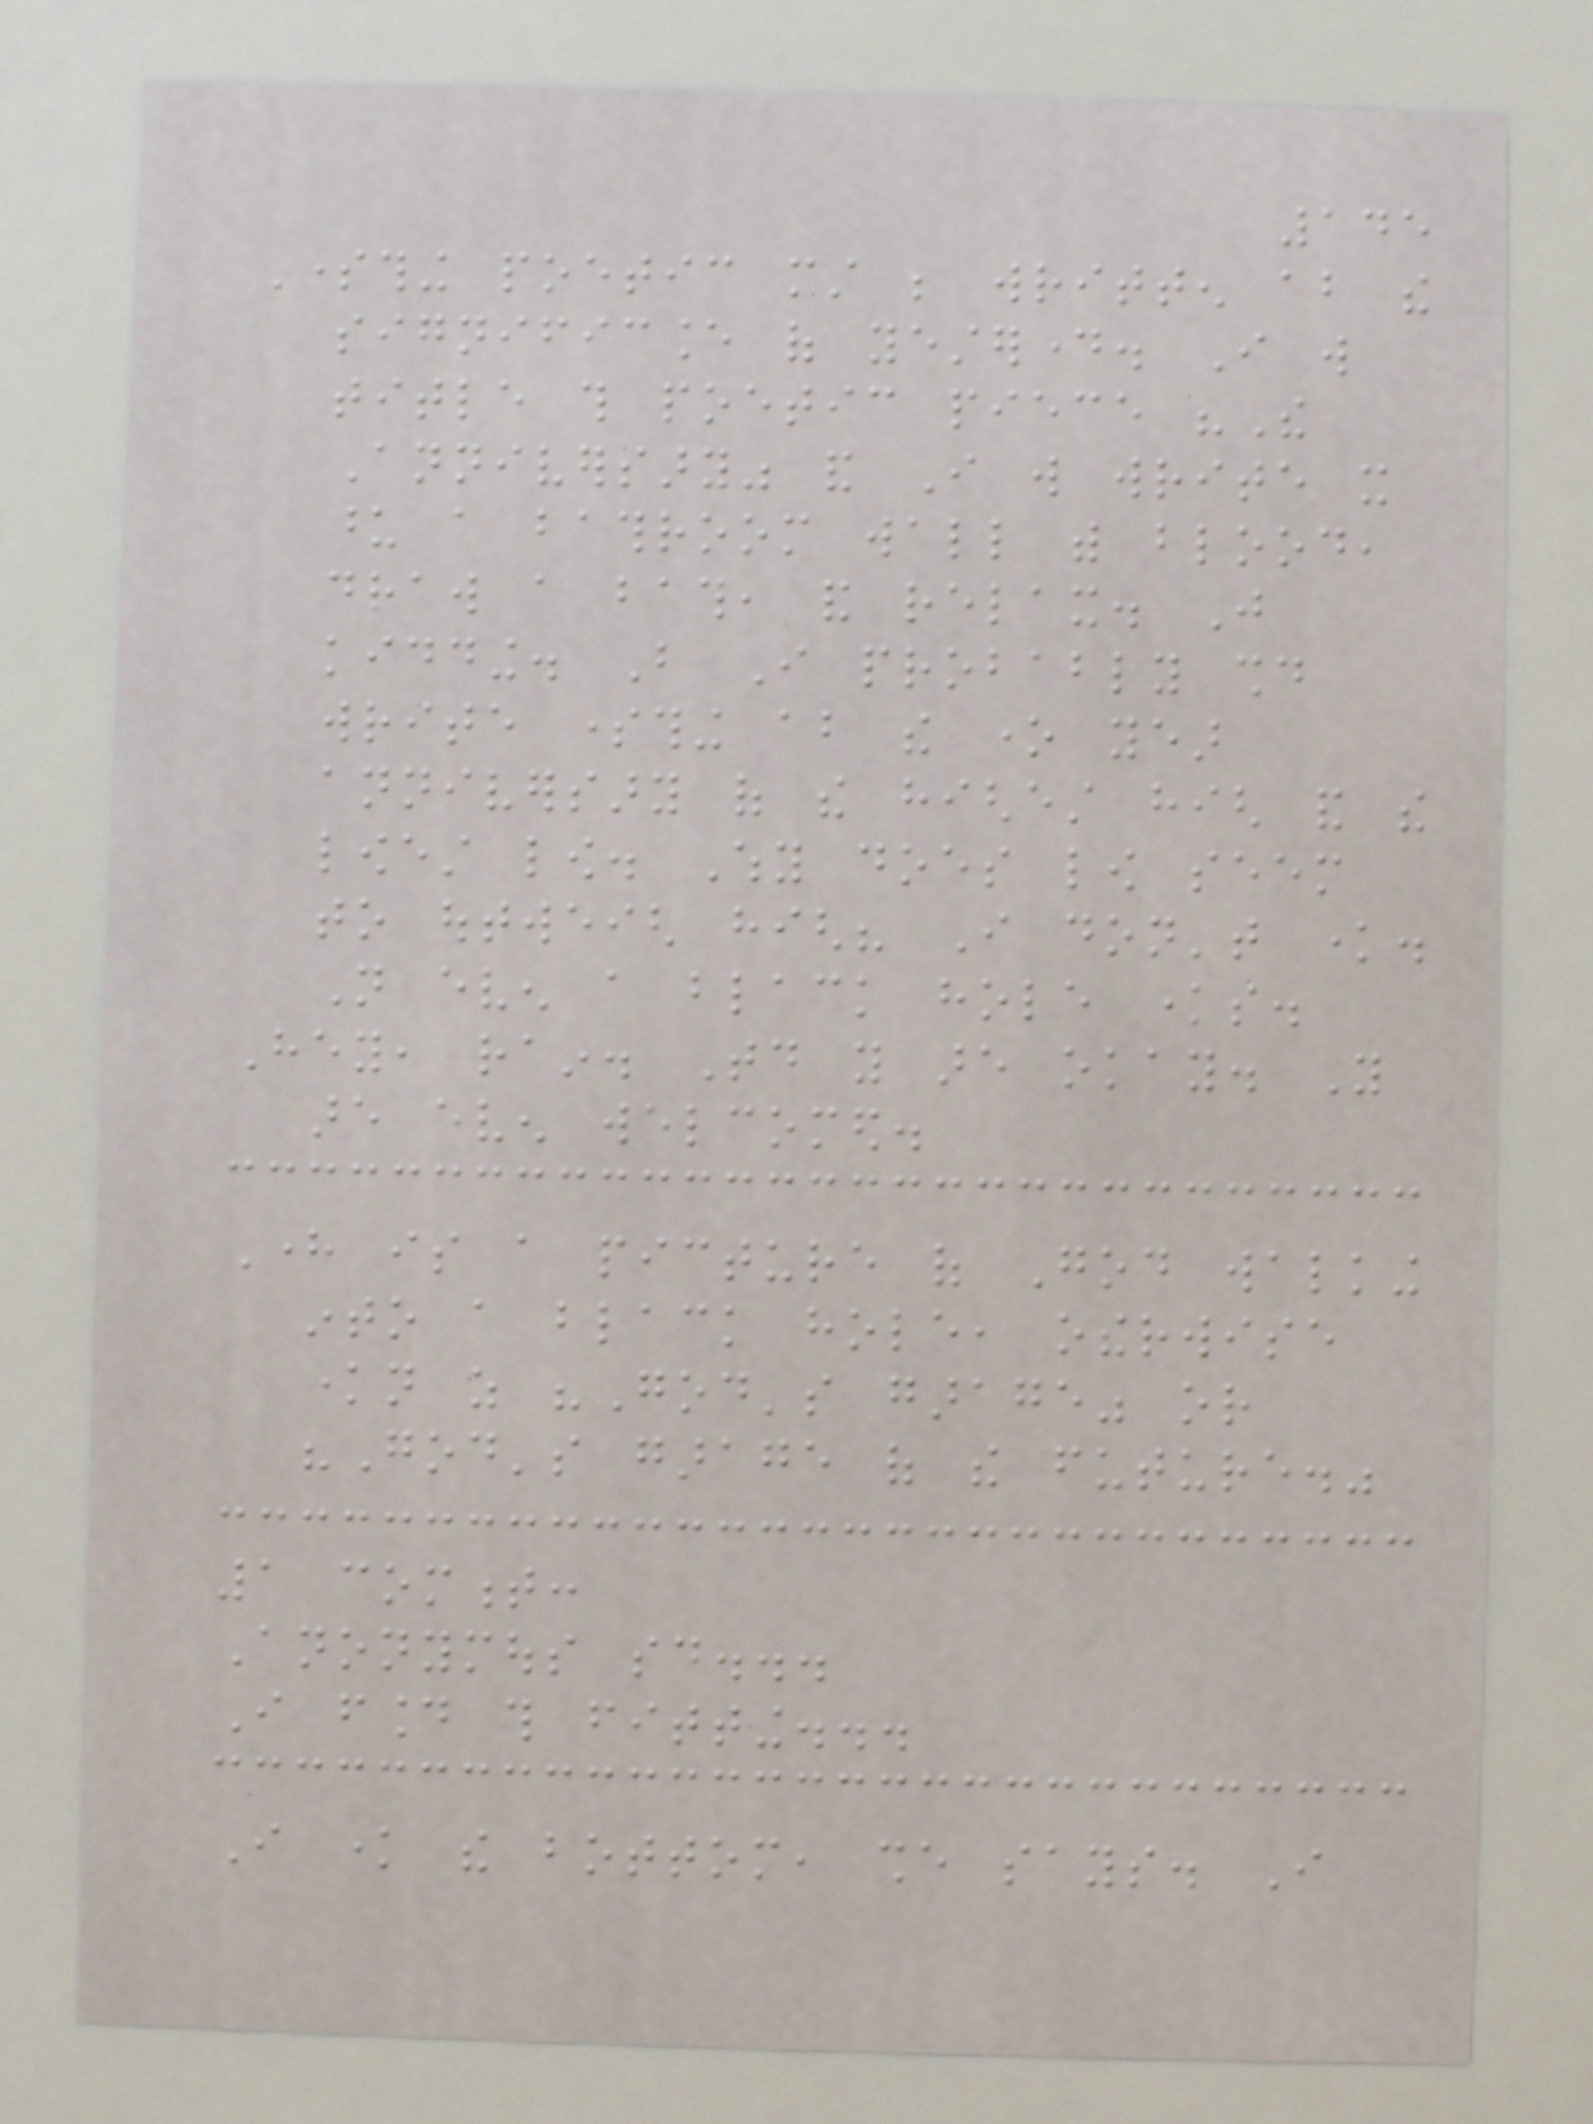145
Something poetic must be written about the
significance of yesterday. I will
title this poetic piece "The
Anniversary" and I will write it
upon a bathroom wall with blood,
draw a bath, and relax. Just
kidding. But I probably should
write something about the one year
anniversary of the highest high and the
lowest low. Why does low seem
to outweigh high? I don't know.
Not even a black hole knows.
Hey, rain. Today you are okay. You
are even welcomed.
Here is a picture of God walking
into a black hole, otherwise
known as "God's garage" or
"God's garage of the future."
1 comment:
Anonymous said...
I found this fitting...
I know the bottom, she says. I
